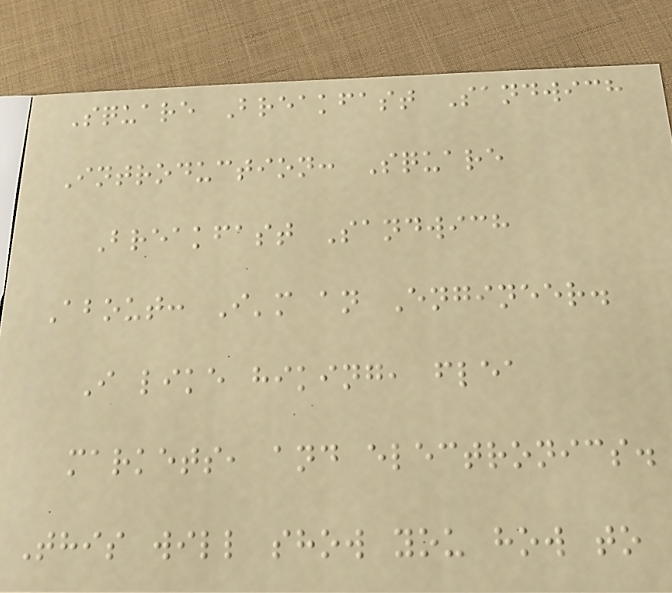Square Breakfast Sandwich
Introduction: Square
Breakfast Sandwich
About: I'm an Engineer.
I like hiking, flea
markets, and electronics.
This will show you how to
